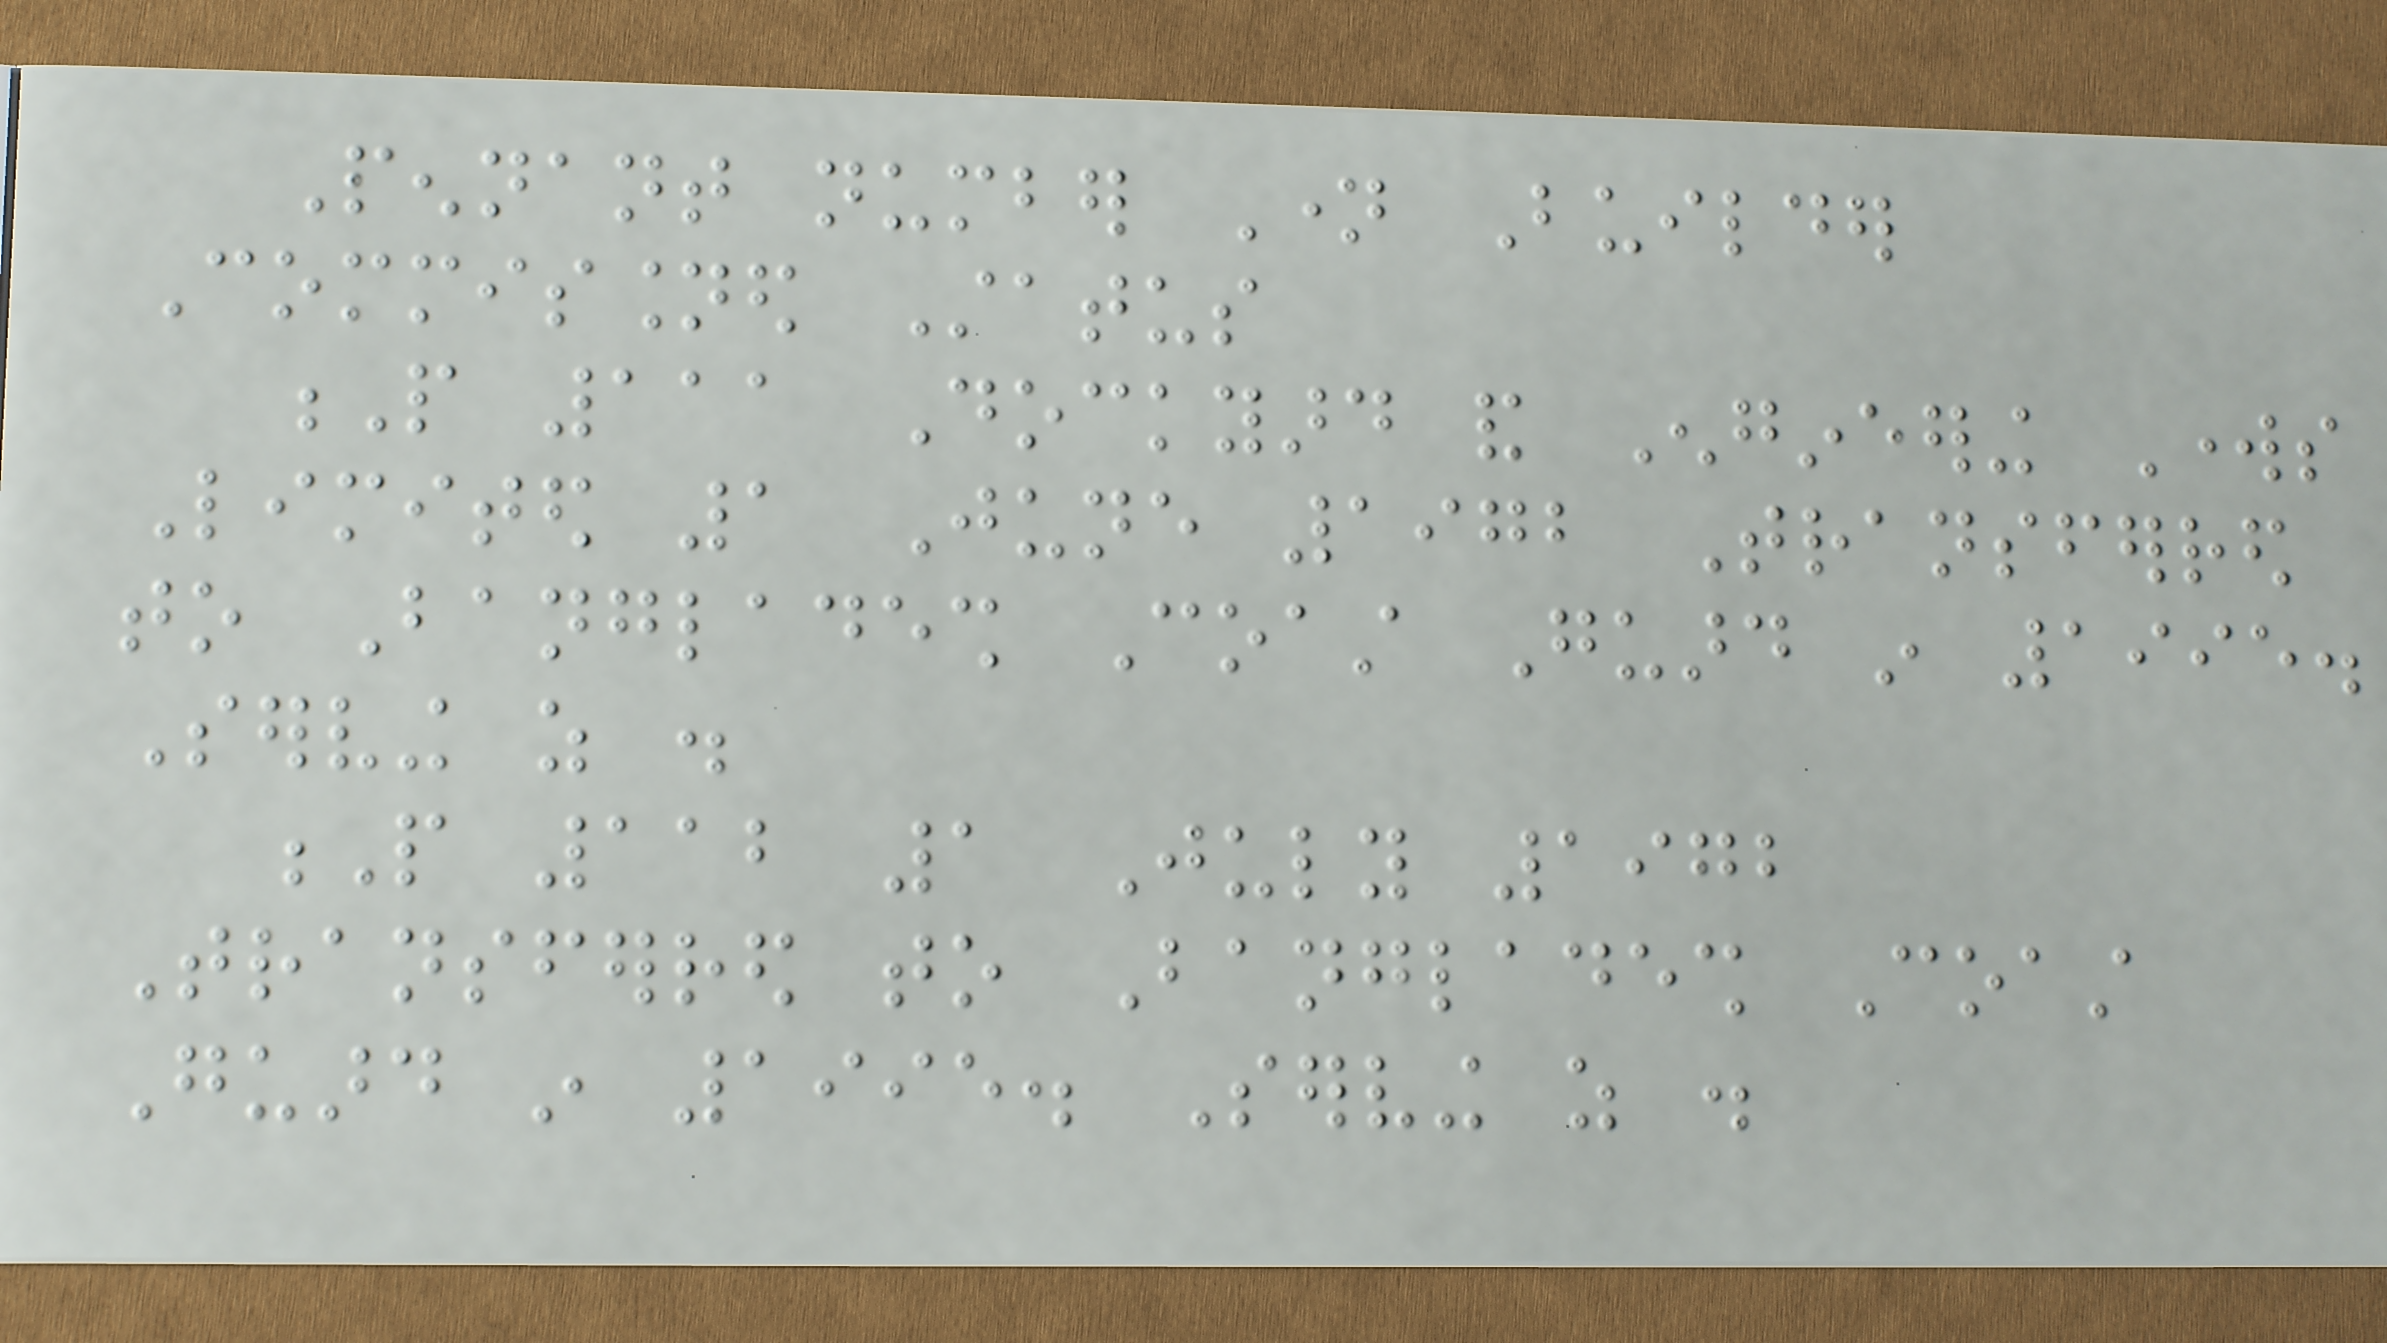Pennant number Name Builder
Commissioned Status
P 111 Dockyard and Engineering Works
Limited 1 June 1972 Transferred
to Bangladesh Coast Guard in 1995.
Serving as .
P 112 1 July 1972
Transferred to Bangladesh Coast
Guard in 1995. Serving as .
